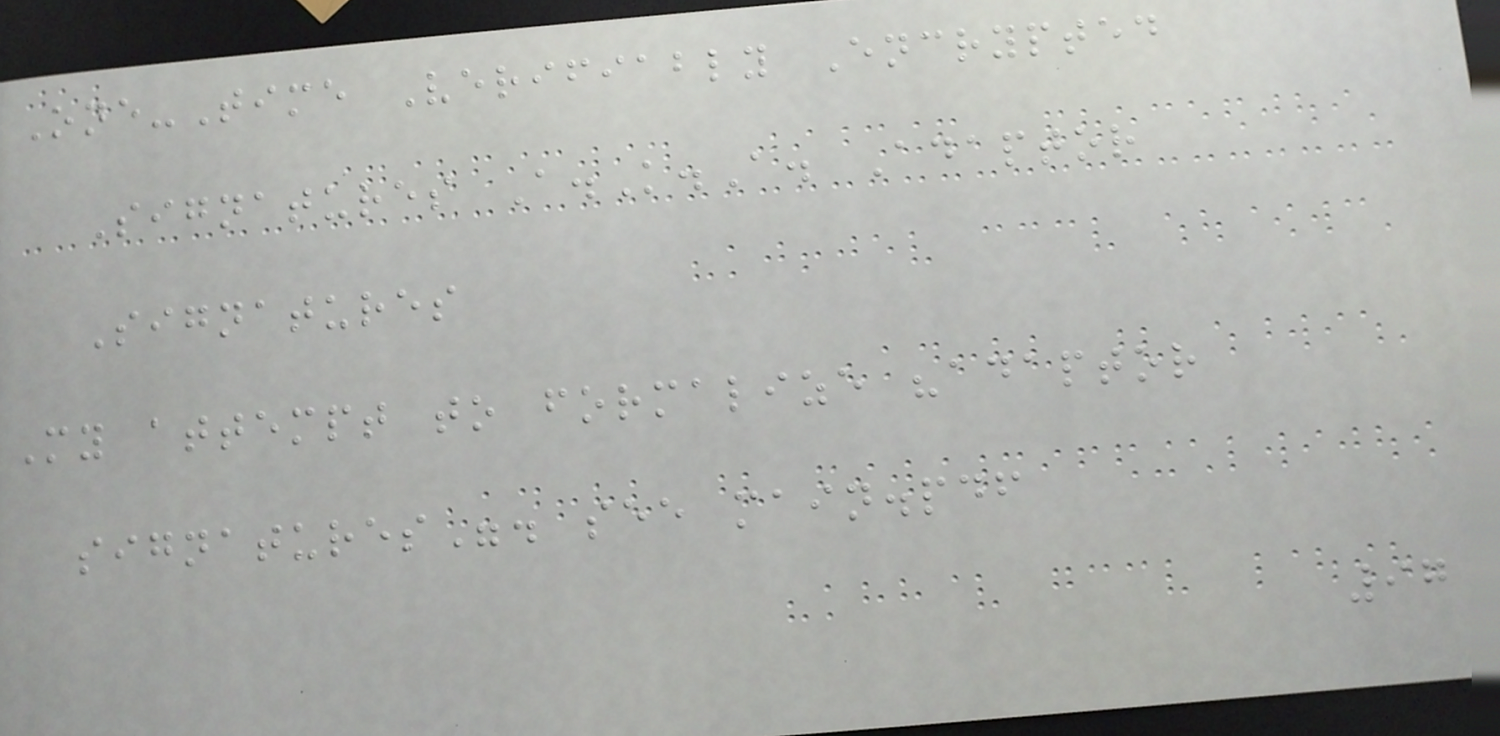One-Time Verifiably Encrypted
Signatures A.K.A. Adaptor
Signatures
My attempt to formalize "adaptor
signatures". see main.pdf
97
